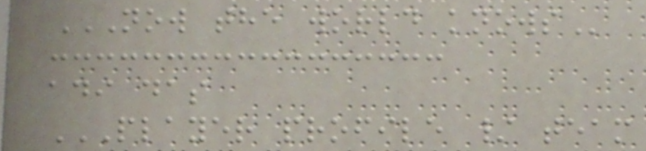NOW THE WORLD KNOWS
adi das
PLAYER PROFILE / TEAM
